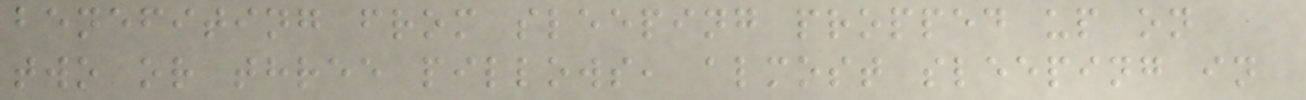benefiting from sleeping propped up on
two or three pillows, almost sleeping in
